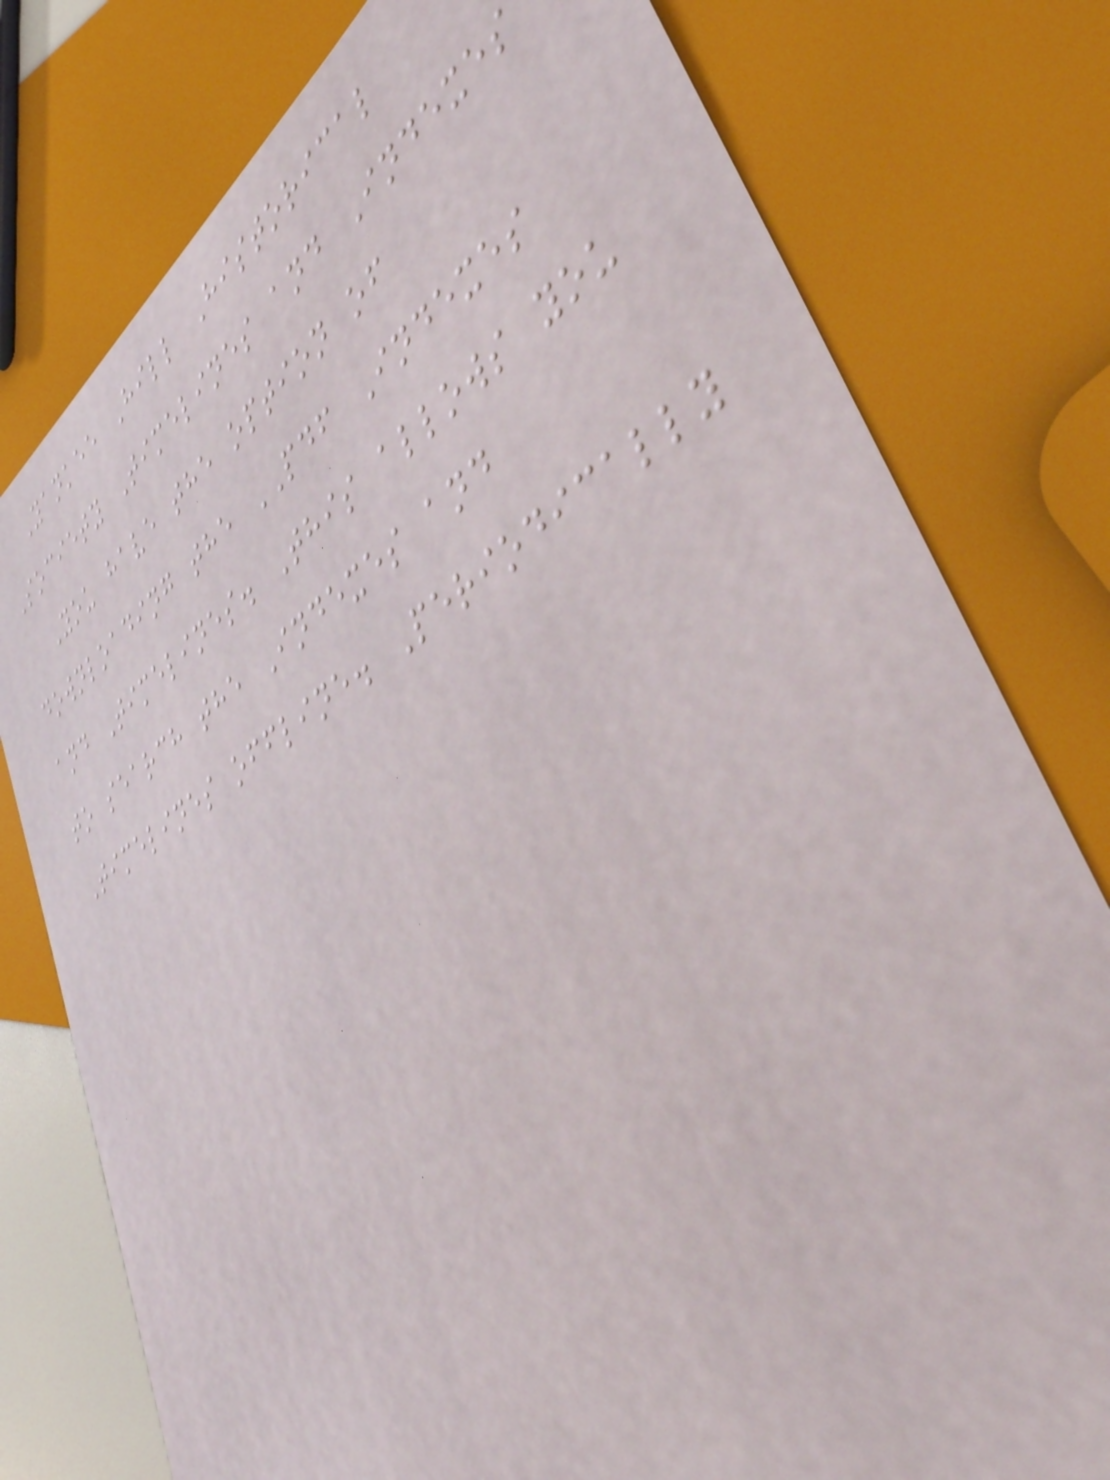Yankee Hill Historical
Society Timelines and Indexes
You have the option of
downloading the PDF Indexes
and Timelines. This allows you
to search the Indexes and
Timelines offline. Periodically
